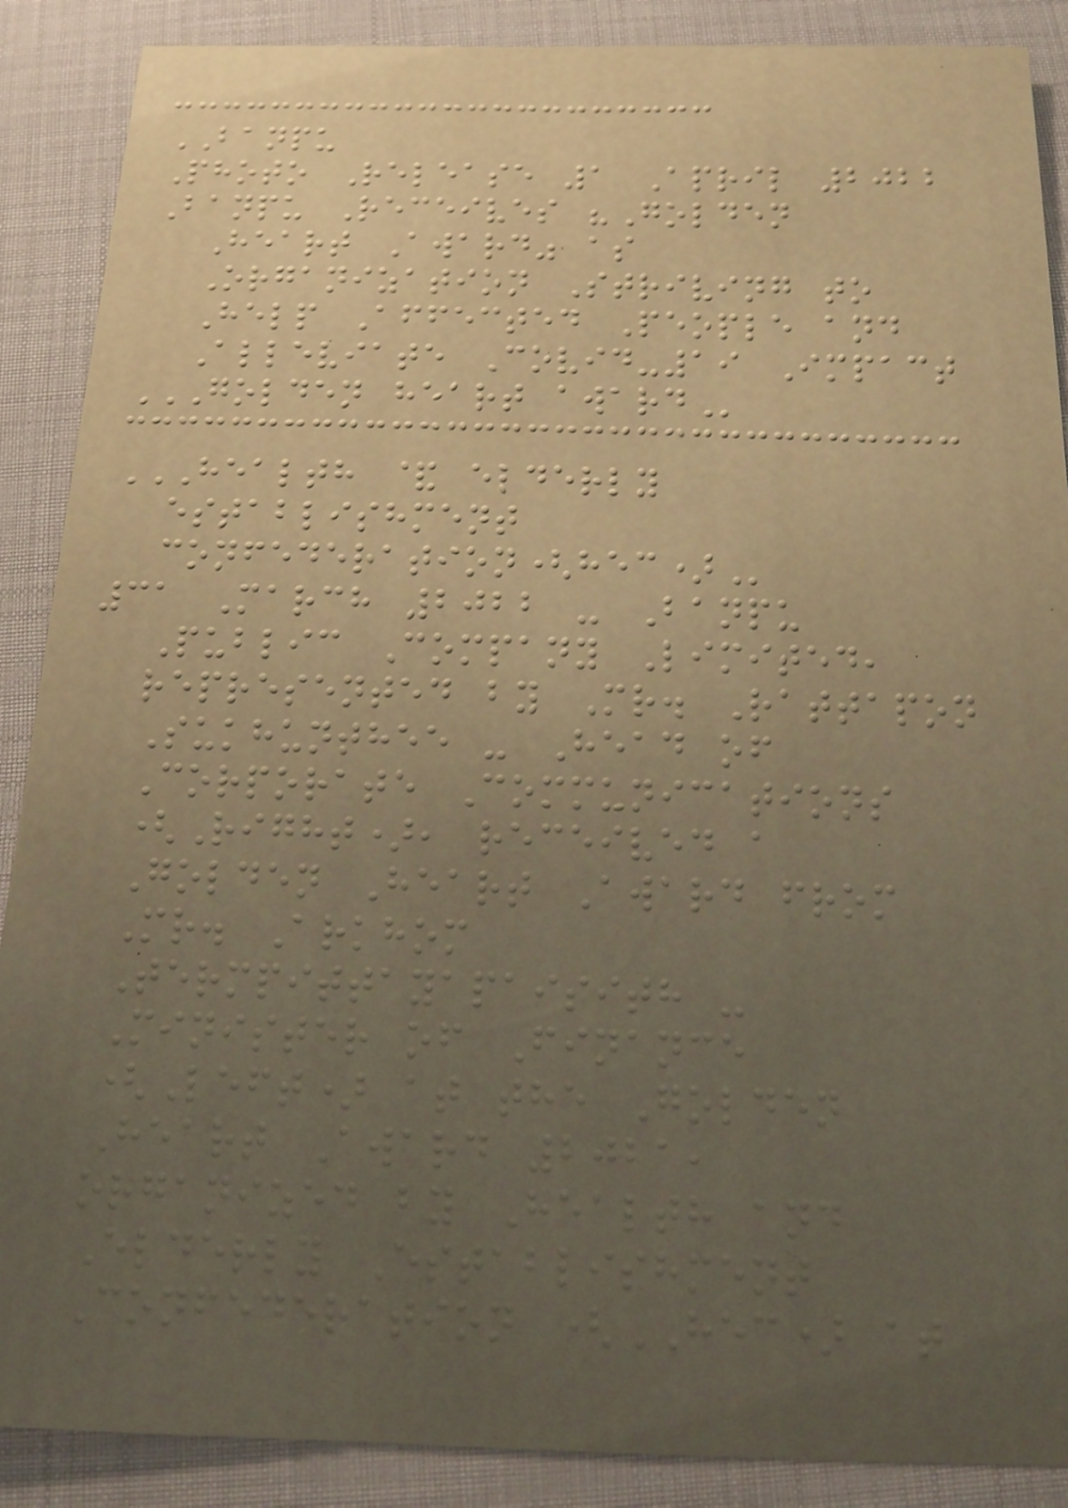BANPU
Photo Release 1 April 2022
Banpu Receives "Golden
Heart Award" as
Organization Striving to
Help Affected People and
Alleviate Covid-19 Impact
GOLDEN HEART AWARD
HEALTH & ELDERLY
ESTABLISHMENT
CONFEDERATION(HEC)
31 March 2022 - Banpu
Public Company Limited,
represented by Mr. Rattapon
Sukhunthee - Head of
Corporate Communications
(Right), received a
Golden Heart Award from
Mr. Arkhom
Termpittayapaisith -
Minister of Finance
(Left) at the Golden
Heart Award 2021,
organized by Health and
Elderly Establishment
Confederation (HEC) at
